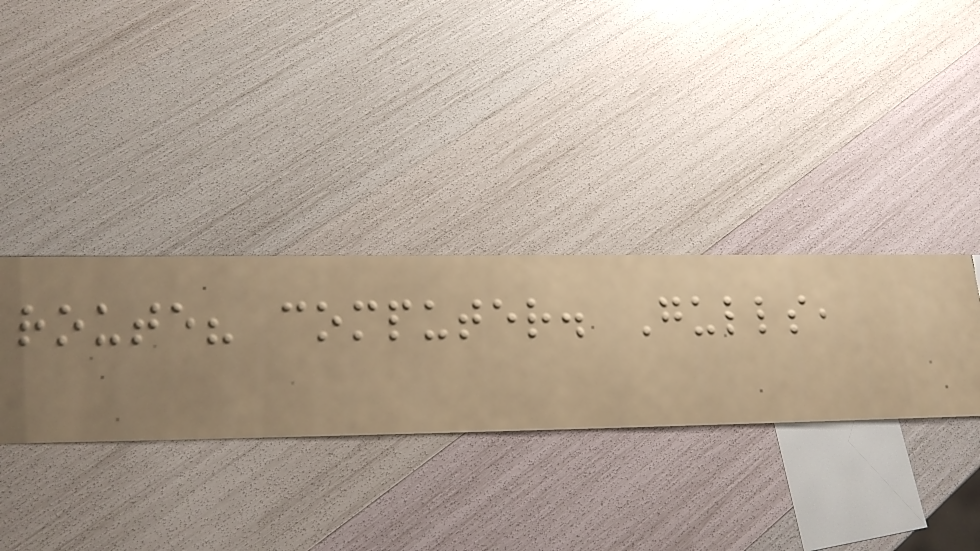route? computer. Gulls,
